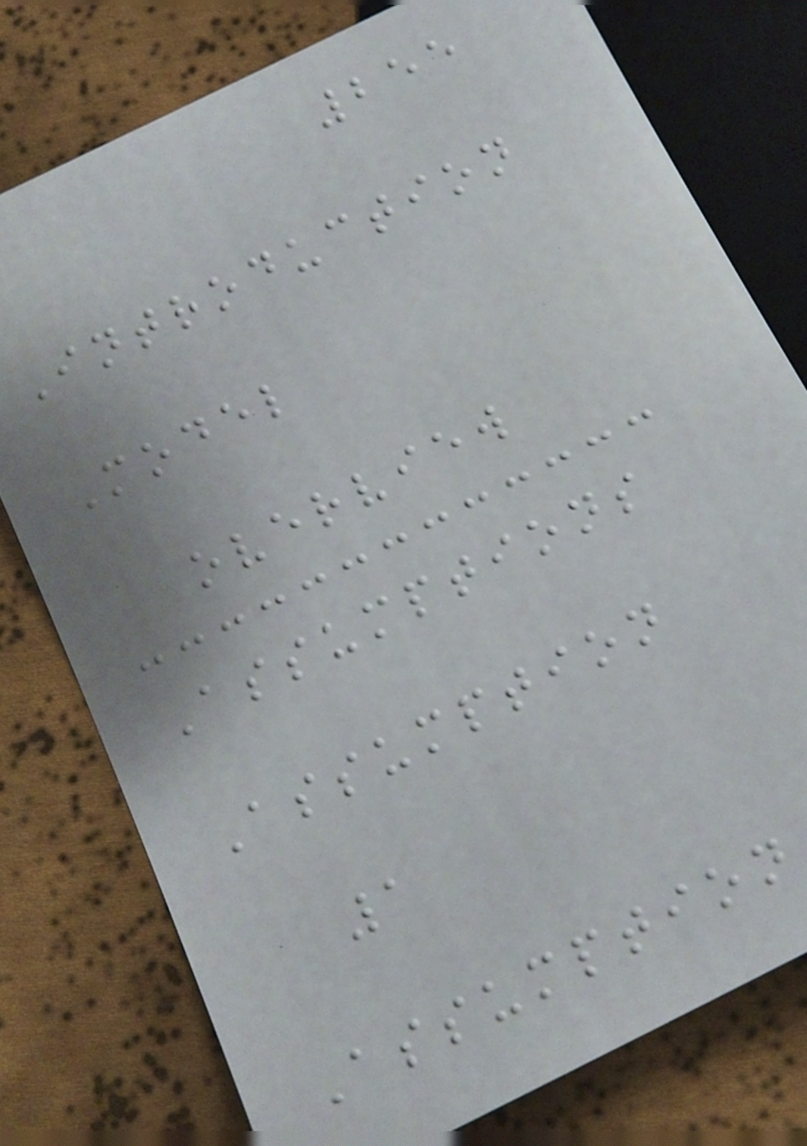255
Introduction
Model
overview
Assumptions
Assumption
1
Assumption
